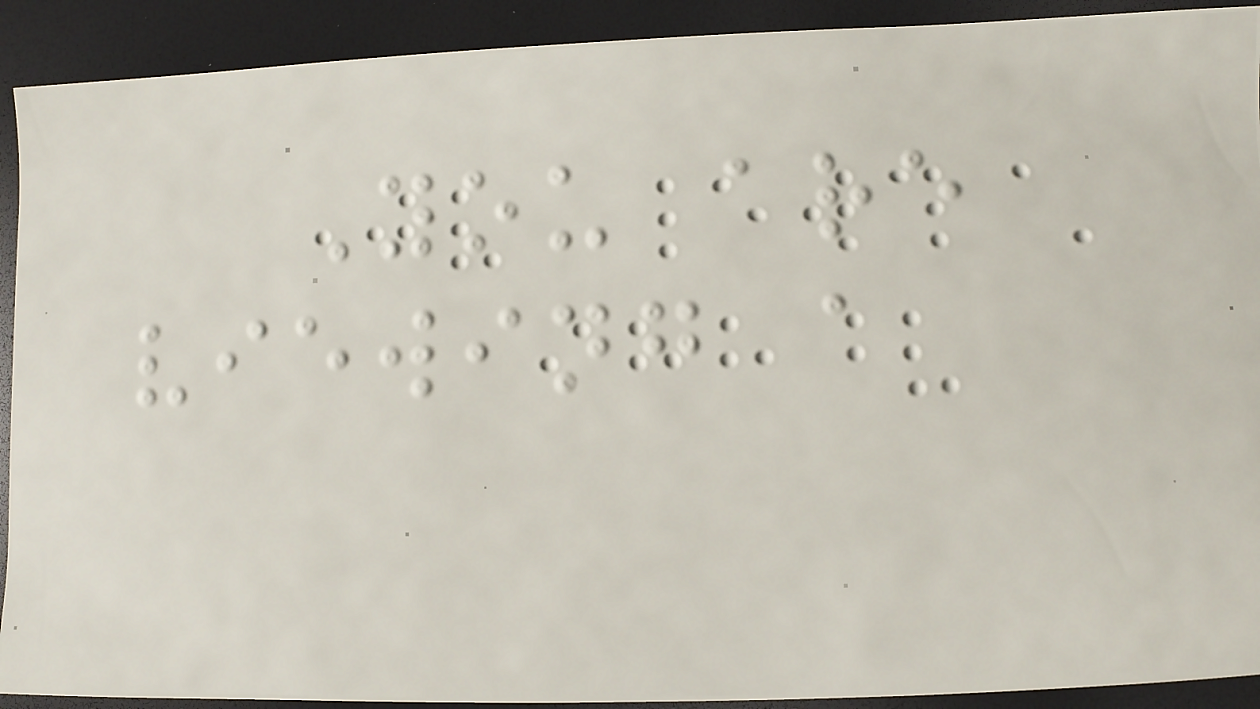You are
viewing a
